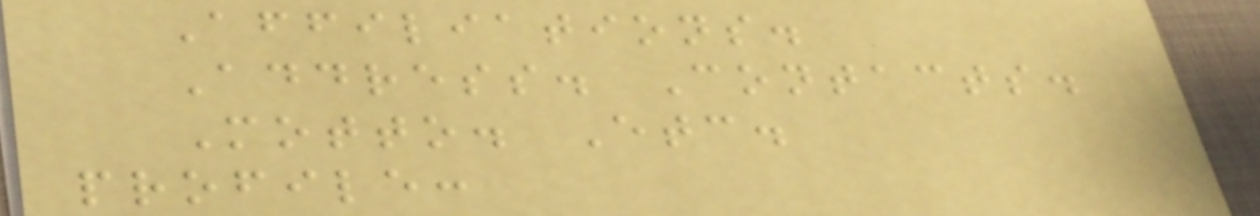Affiliations.
Address. Contacts.
Motto. Etc.
profile:
